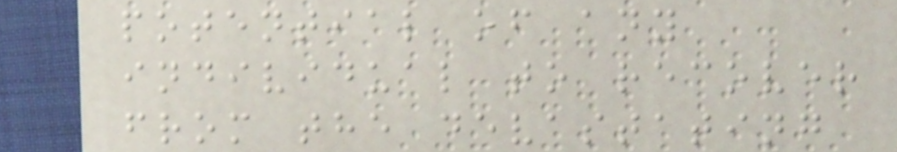potential of any
individual to recover
from the devastating
